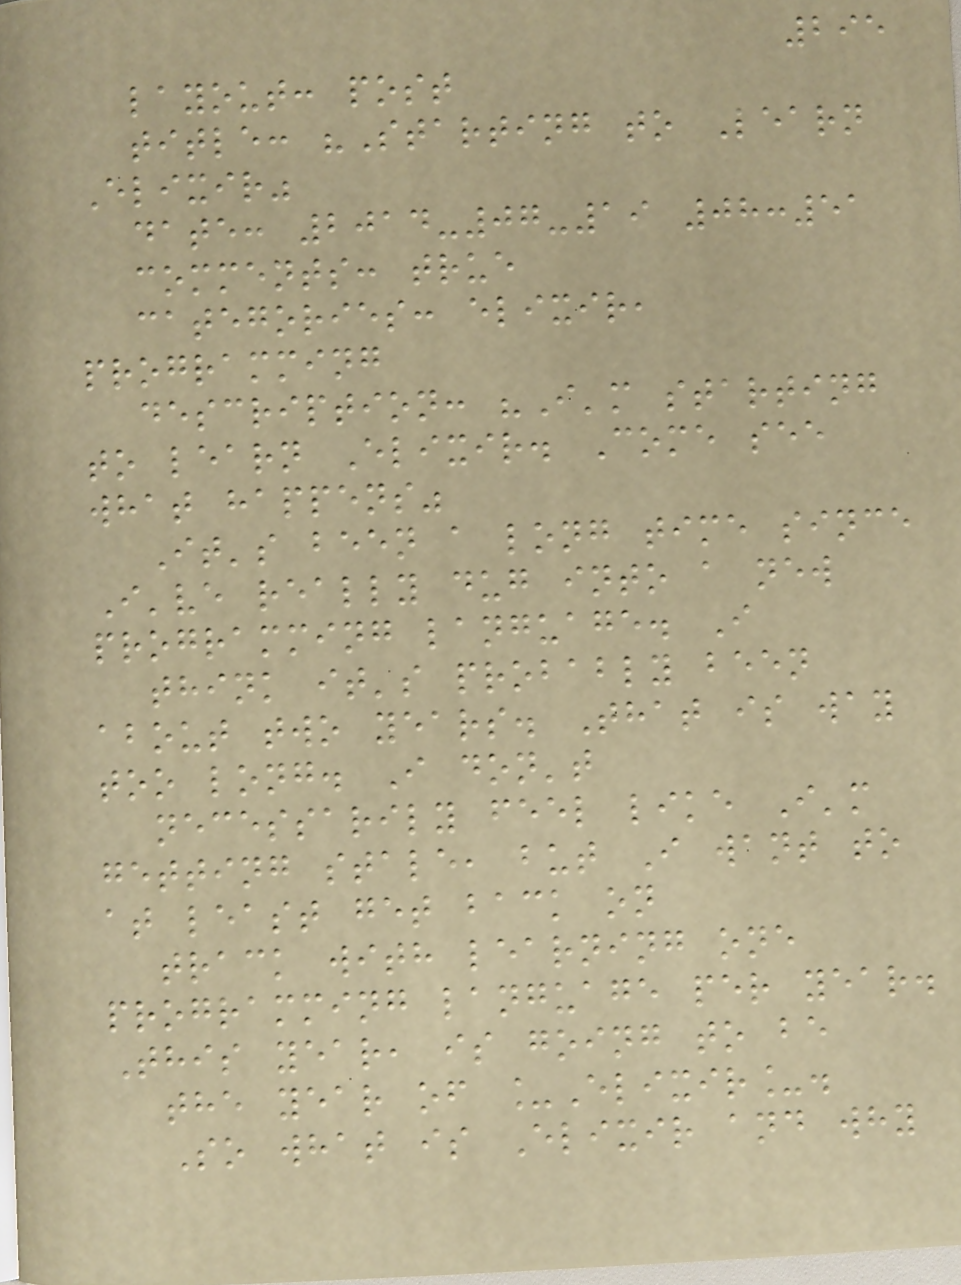295
layout: post
title: "Starting to Learn
Elixir"
date: 2014-07-19 08:51
comments: true
categories: elixir,
programming
description: "I'm starting
to learn Elixir. Come see
what happens"
It's been a long time since
I've really dug into a new
programming language. I
think it's probably been
about two years. That is way
too long. I don't
necessarily feel like I'm
getting stale, but I want to
at least get back on
track with learning one
programming language per year.
This year, is going to be
the year of _Elixir_.
So what is Elixir and why
